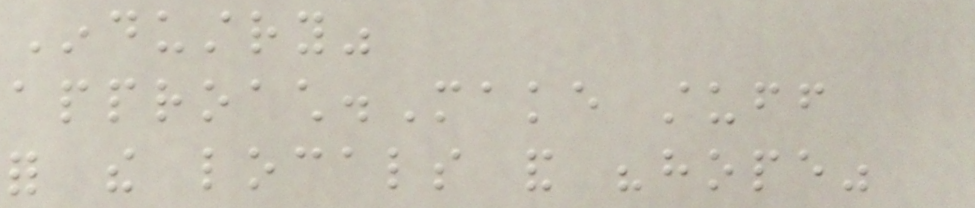Industry"
approach.Make stuff
for the locals and "hope"
